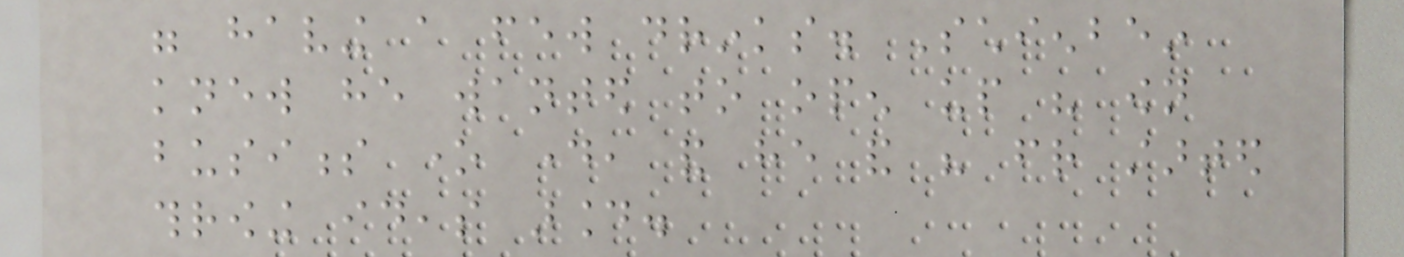were having a few drinks. Schienbein
knew he wanted to open up his own
business one day, and he and his friend started
throwing ideas around.
